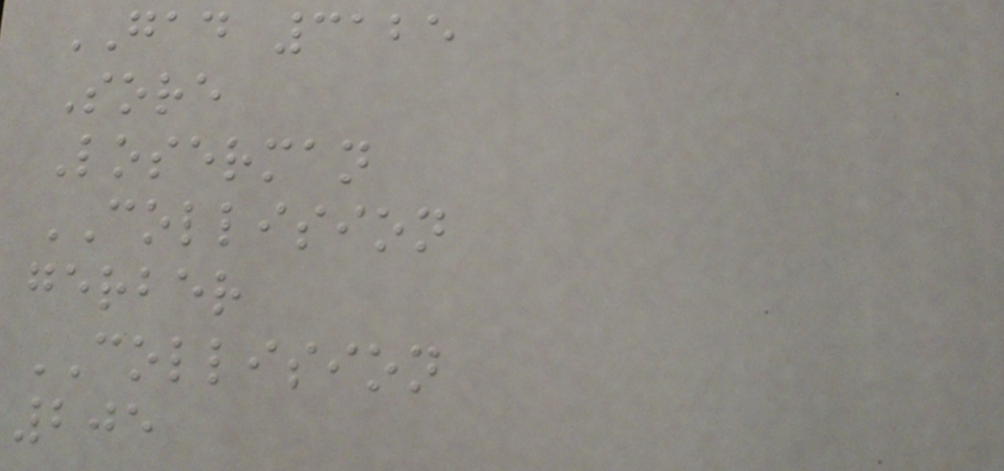GAD 3125
Sore
Loserman
COLLISION
gerber
COLLISION
205
